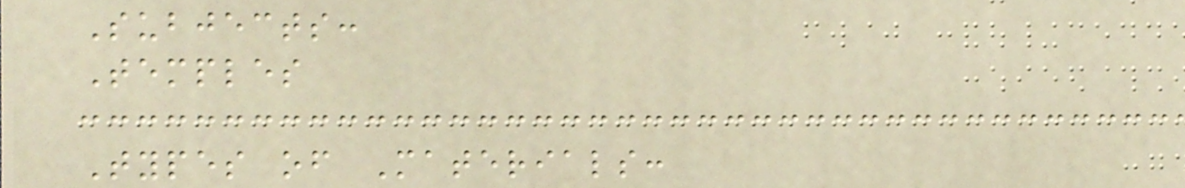Subjects:
Temples
Types of Materials:
